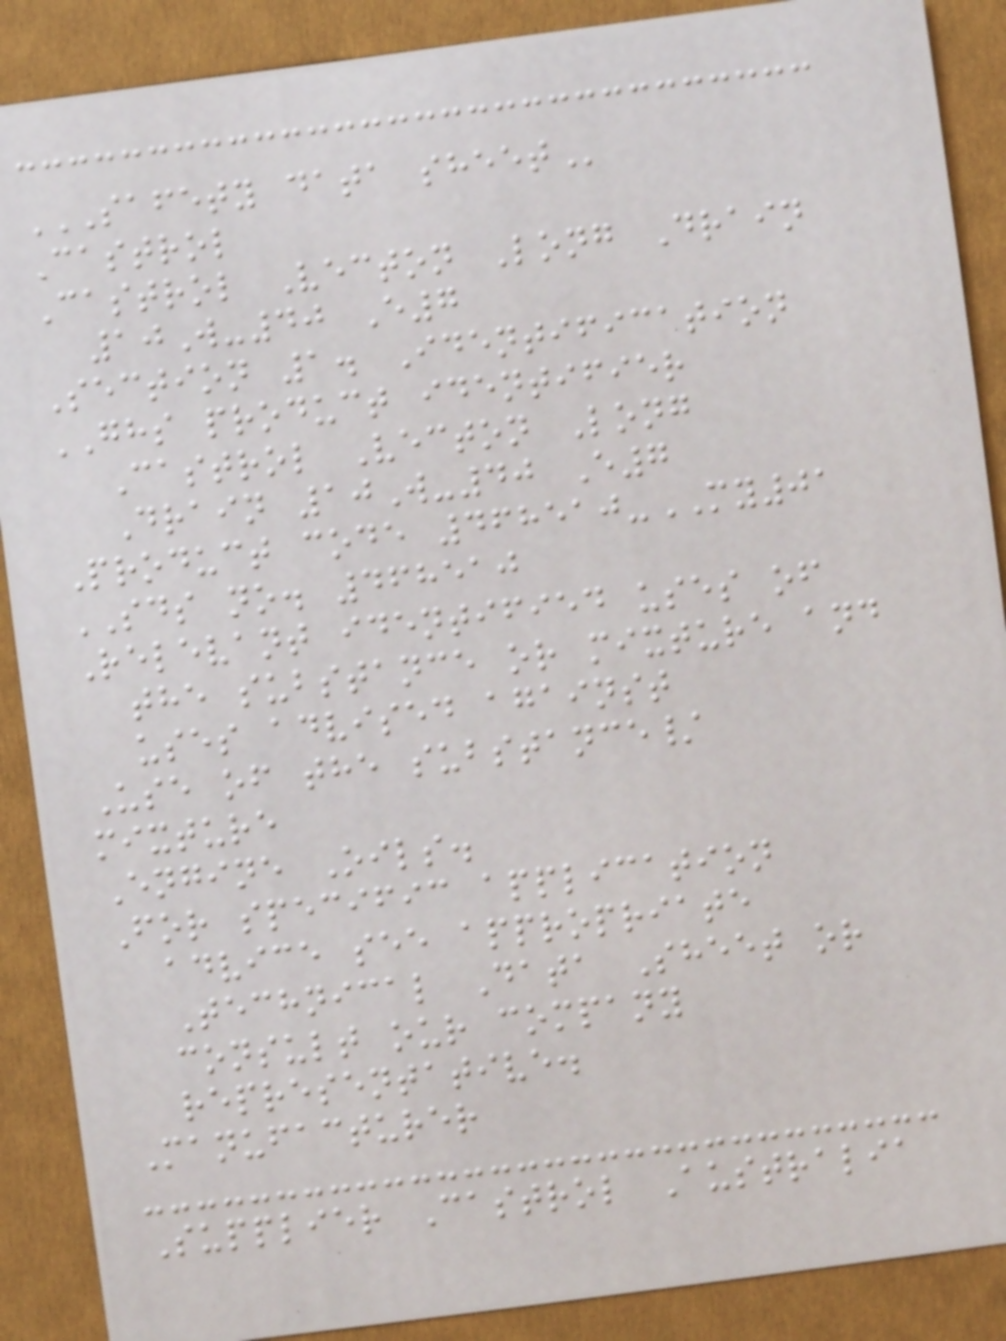SAFETY DATA SHEET
Castrol
Castrol Vecton Long Drain
10W-40 E7
Section 1. Identification
GHS product identifier
Castrol Vecton Long
Drain 10W-40 E7
Product code 468510-MY01
SDS no. 468510
Relevant identified uses of
the substance or mixture and
uses advised against
Use of the substance/
mixture
Engine Oils.
For specific application
advice see appropriate
Technical Data Sheet or
consult our company
representative.
Manufacturer
Supplier Castrol Australia
